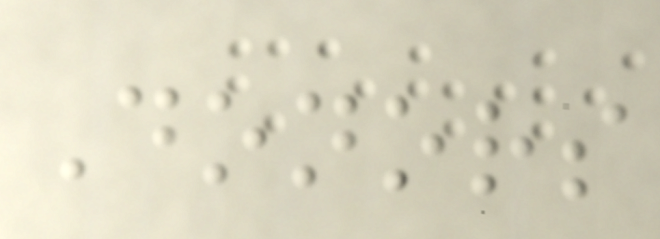Donors
